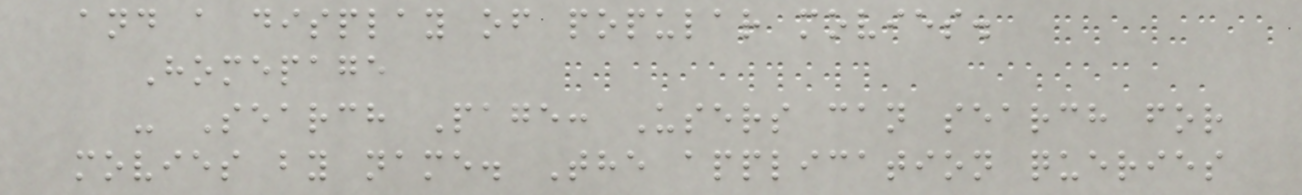and a display of popular movies.
Homepage
- Search Page: Users can search for
movies by name. The application queries
